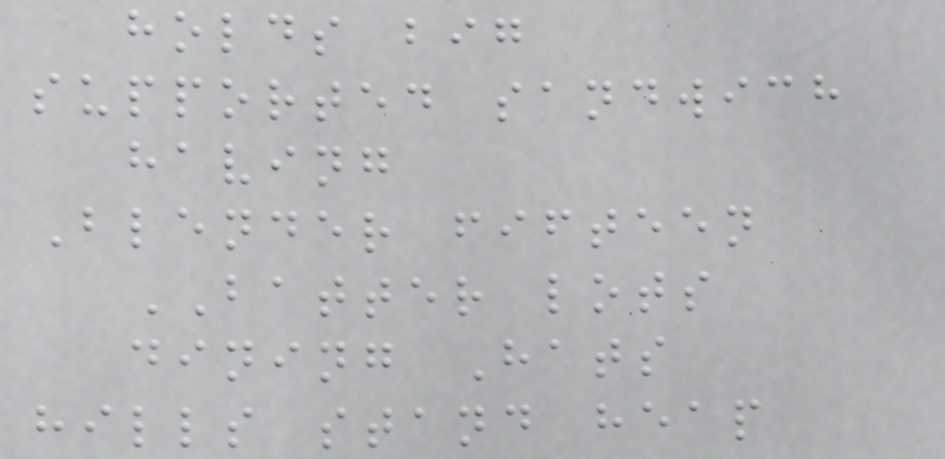holds big
supported sandwich
having
Blender fifteen
BATTER lots
dining Hats
hills stand heap
